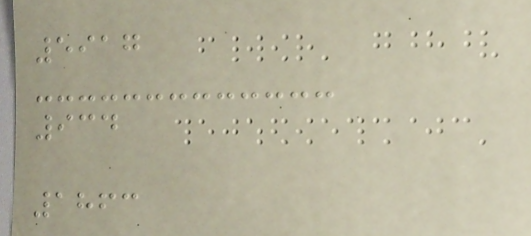5917
934
1863
